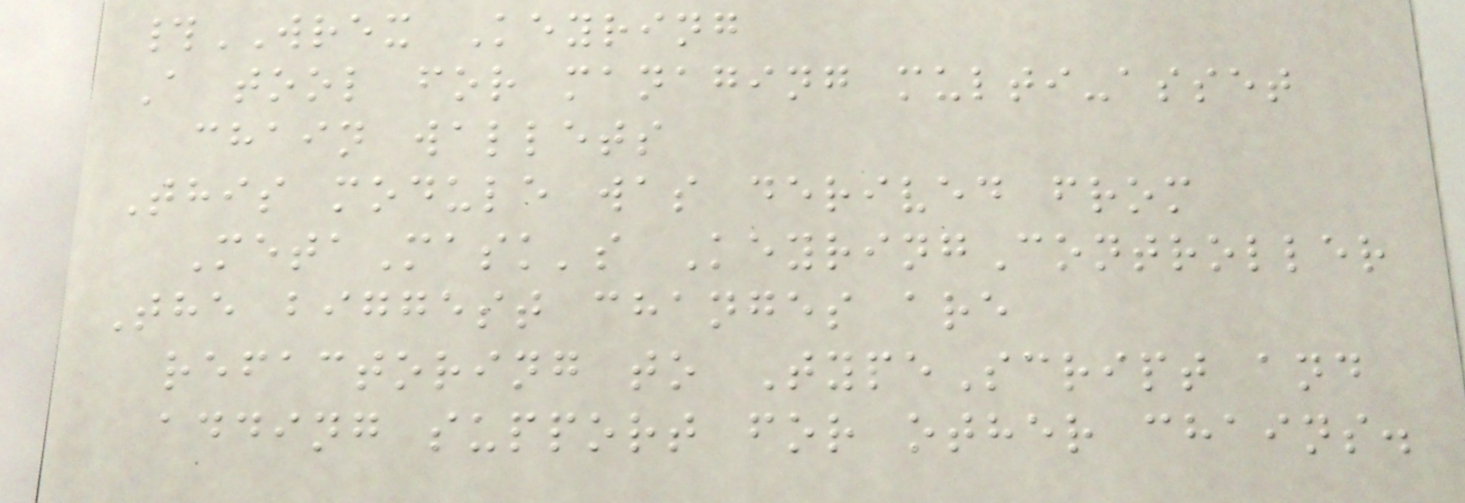#WREX Keyring
A tool for managing multi-asset
chain wallets
This module was derived from
MetaMask's KeyringController
The biggest changes are
refactoring to TypeScript and
adding support for other chains.
